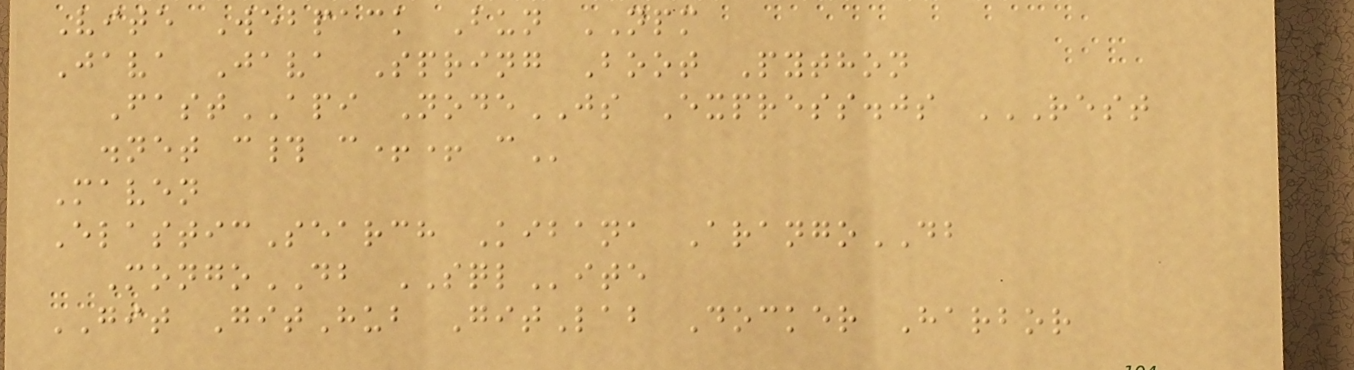Vite Webpack Bun NPM
Java Java Spring Boot Python
FastAPI NodeJS Express.js REST
.NET C# C++ C
Maven
ElasticSearch Kibana ArangoDB
MongoDB SQLite
GIT GitHub GitLab Docker Harbor
